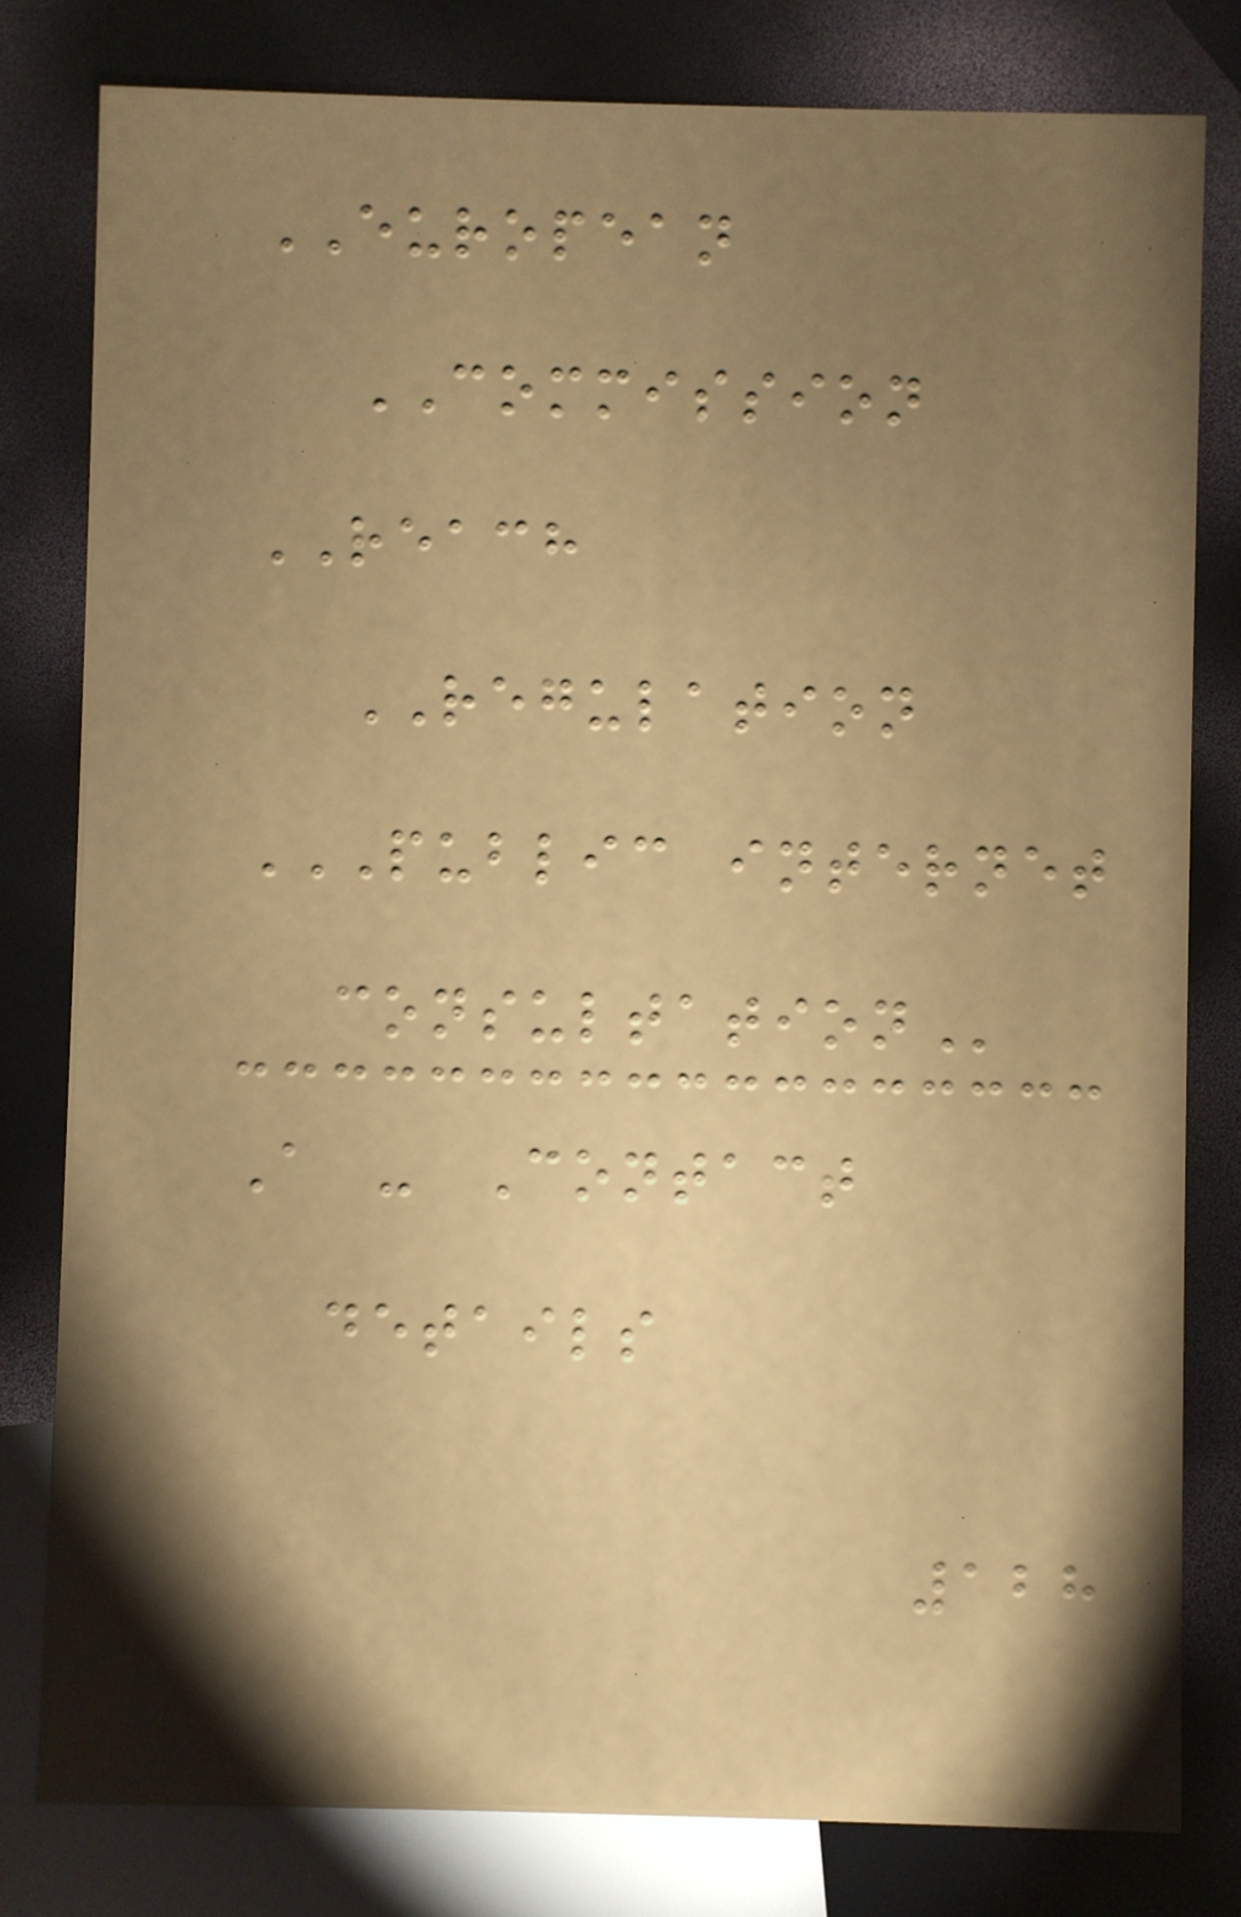EUROPEAN
COMMISSION
REACH
REGULATION
PUBLIC INTERNET
CONSULTATION
A - Contact
details
128
